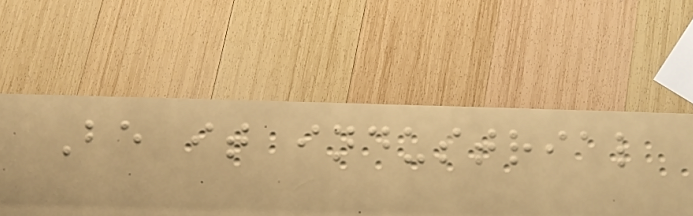Be it industrial
